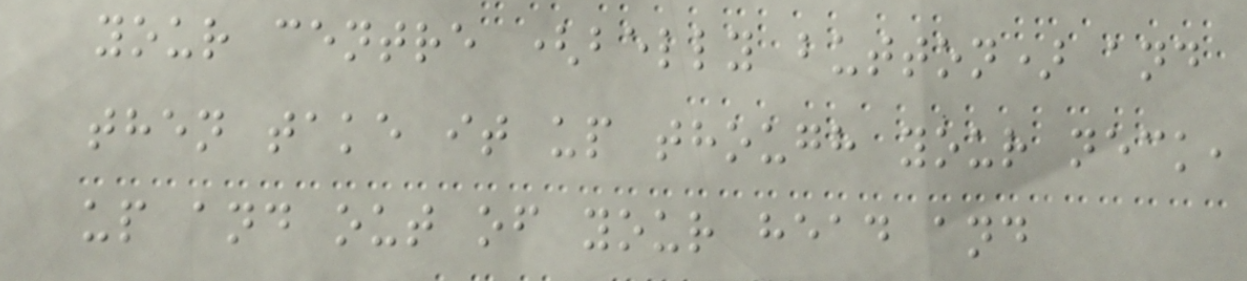your centre (belly button) and
then take it up though your neck,
up and out of your head and
